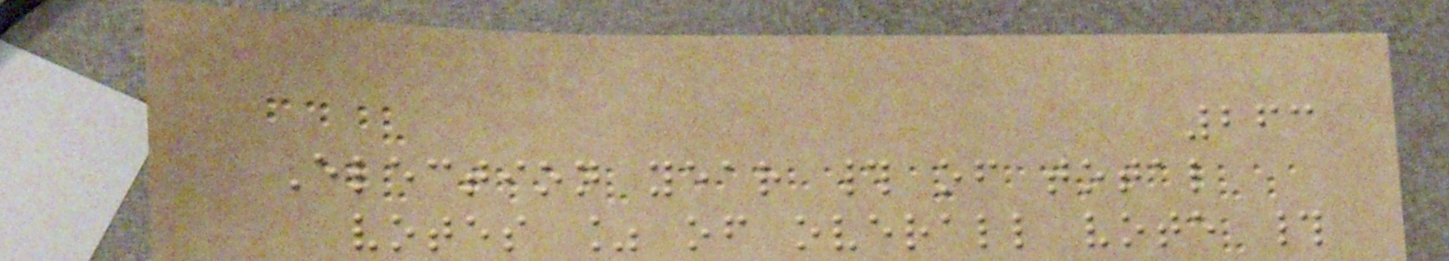263
Election year # of total
votes % of overall vote #
